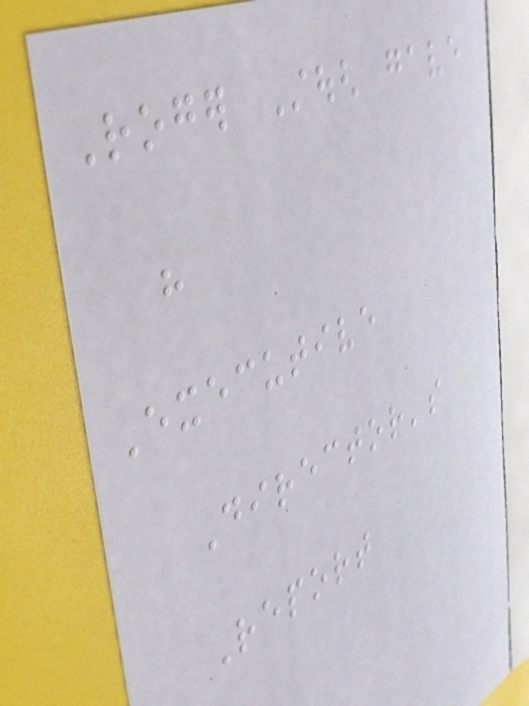Roger Stough gave
his
Executive
Director's
Report
